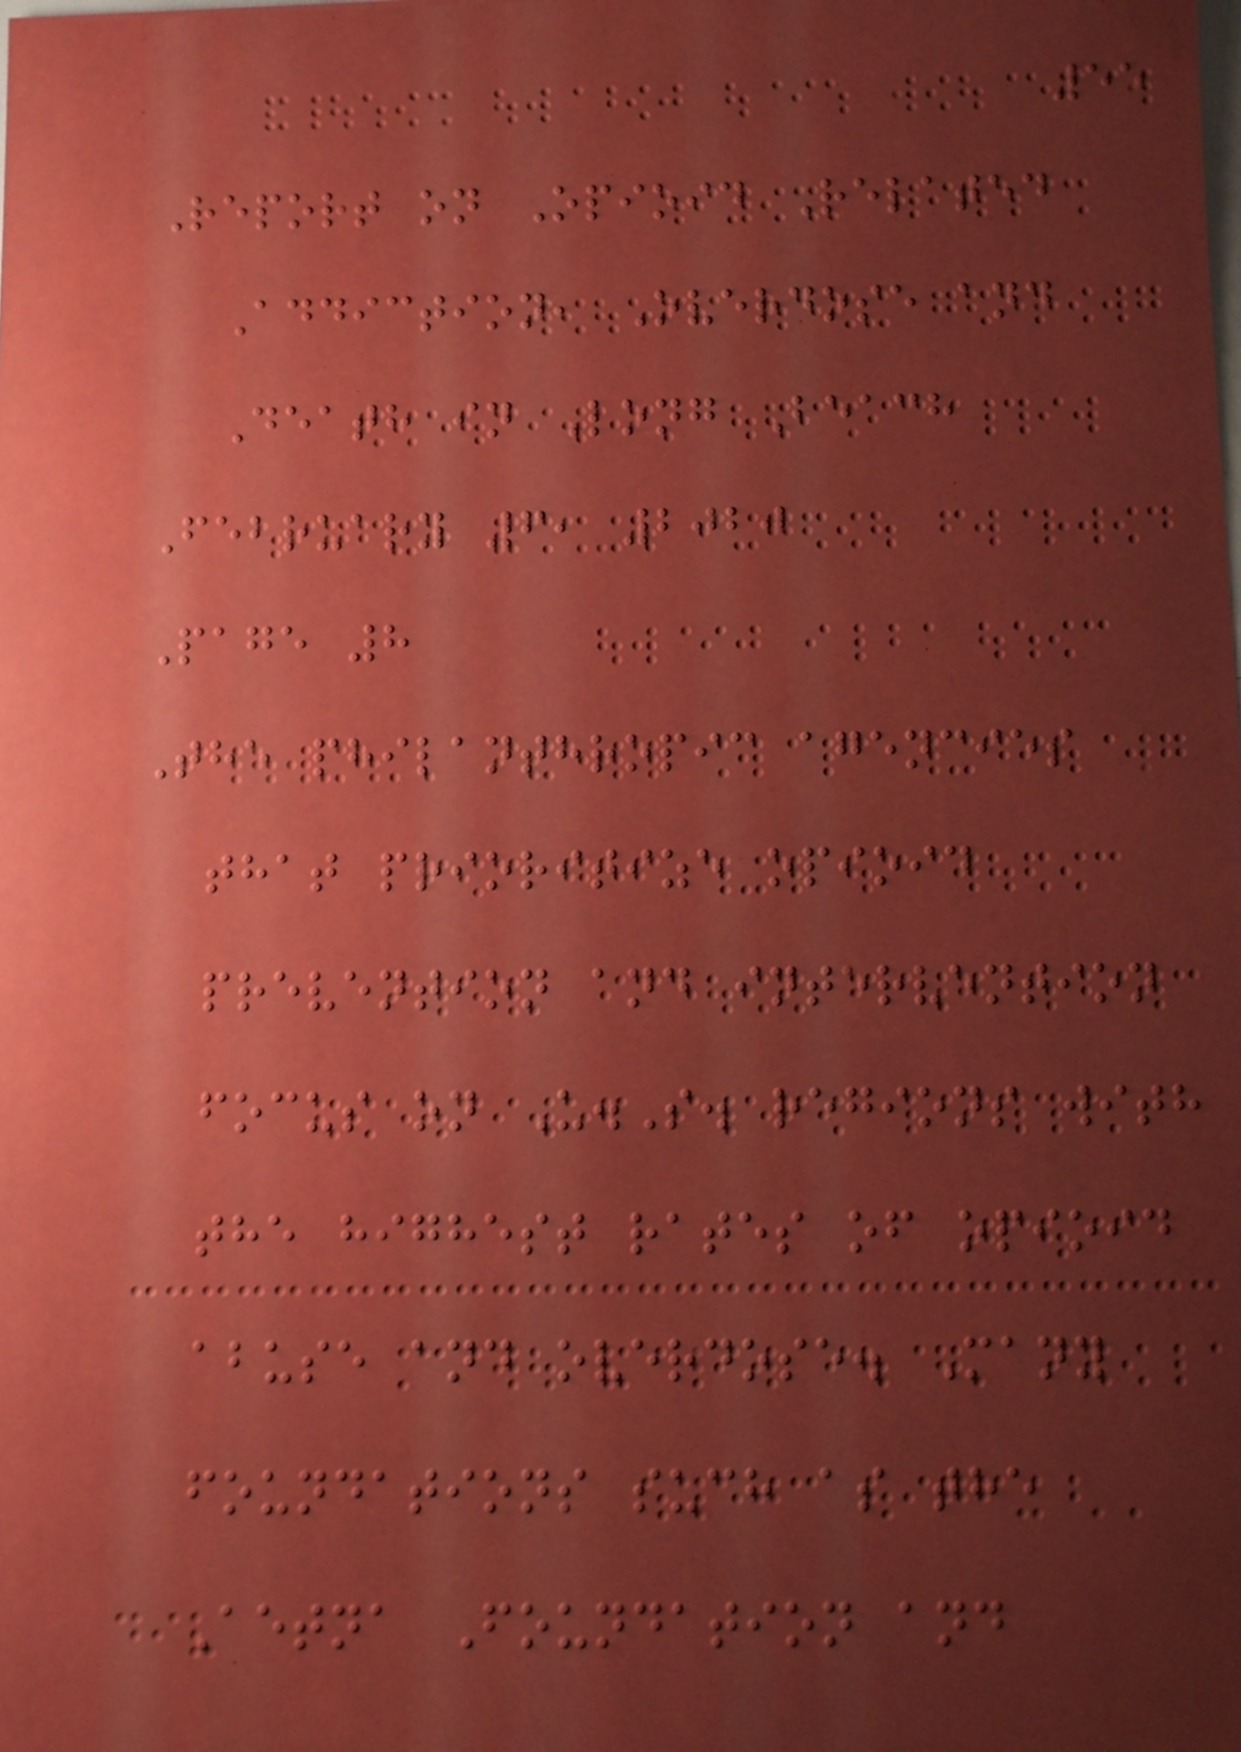55
Report on Opioid Related
Addiction, Overdose and
Death in Long Beach
February 6, 2020
Page 8
The philanthropic agencies
that prioritize opioid
prevention and intervention
focus on U.S. regions with
the highest rates of opioid
abuse and overdose. Many
foundations such as the
Aetna Foundation and
